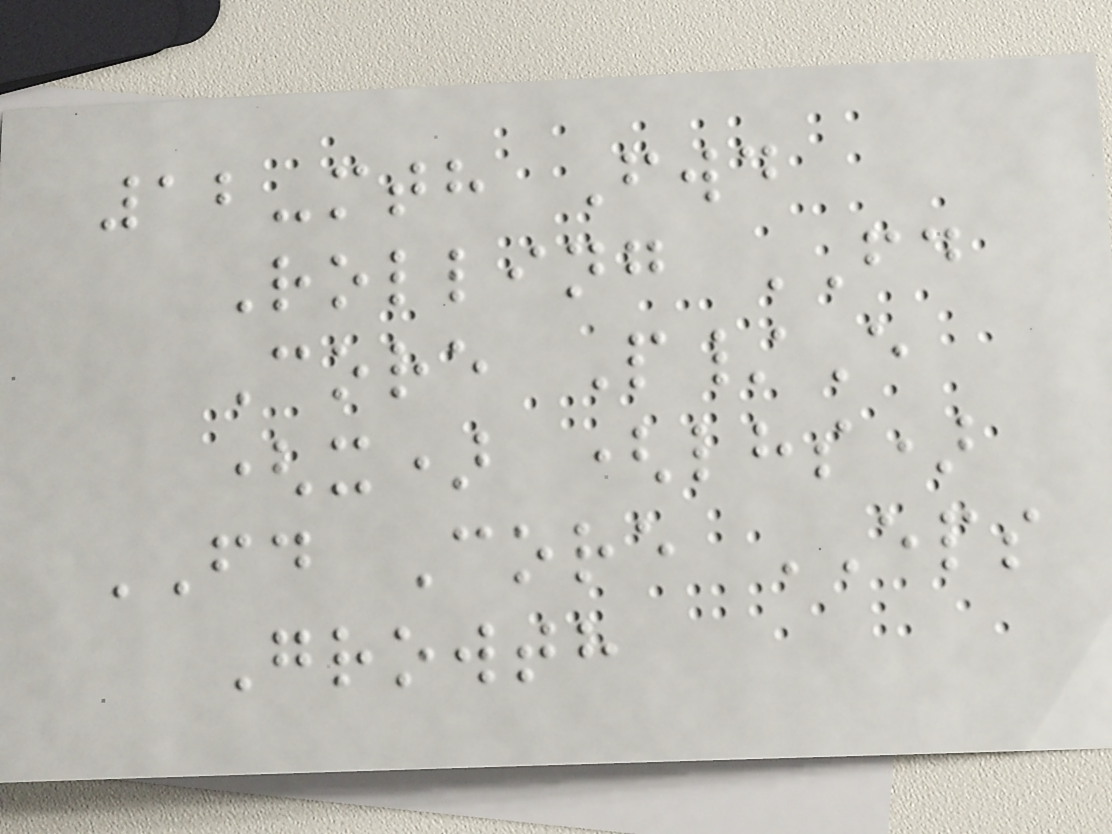12-mth Fwd
Rolling FD
Core P/E
(x) (lhs)
FD Core EPS
Growth
